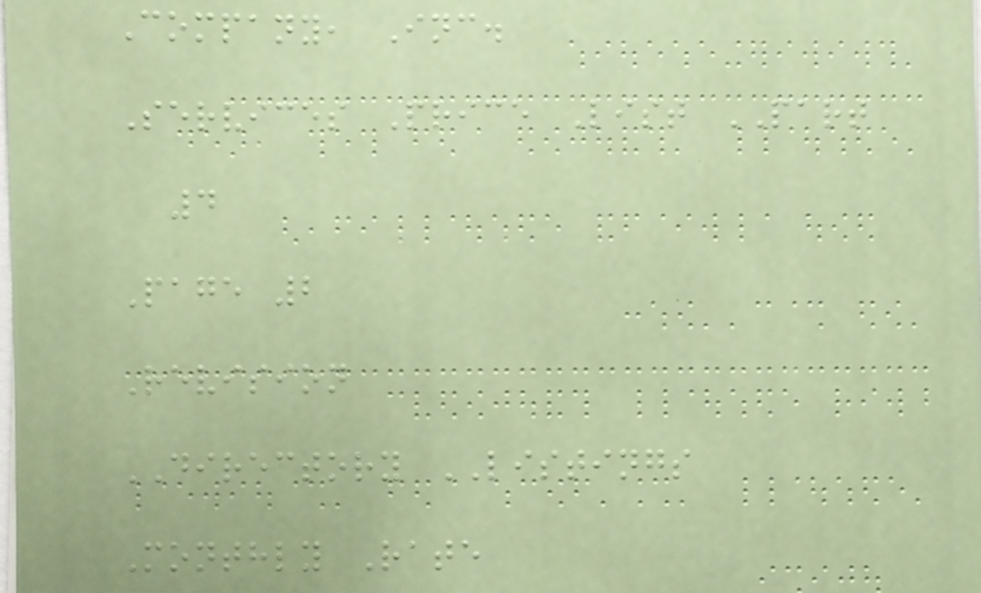Company, Inc.
Services Price List PART
4
Page 2
Revision
DIRECTORY LISTINGS
Monthly Rate
